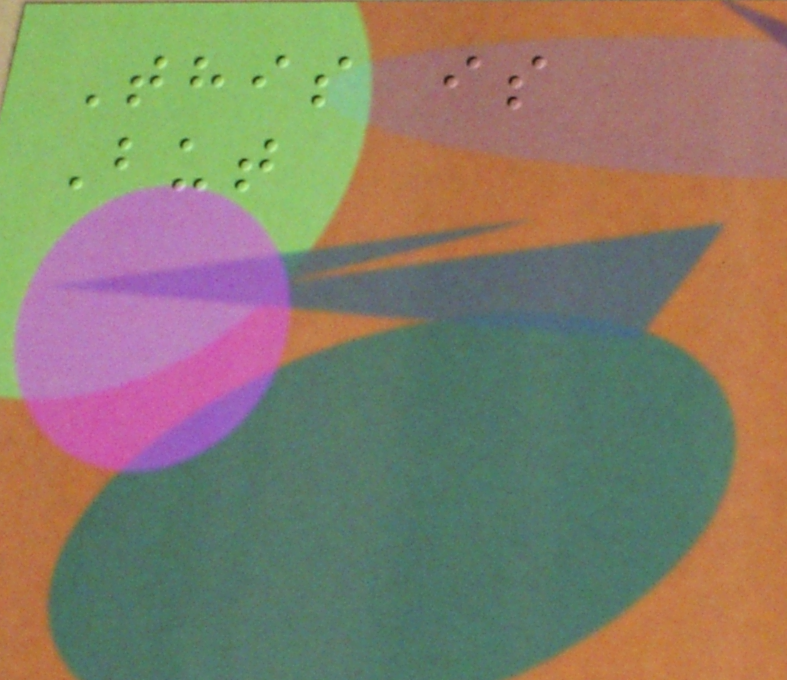This is
But
